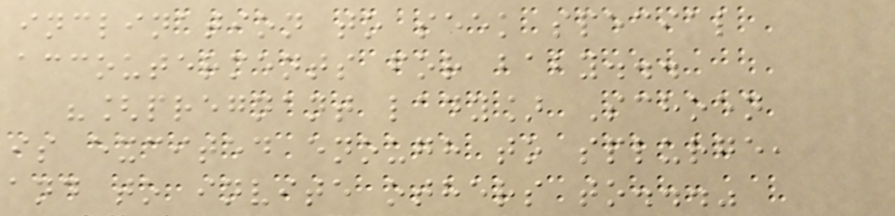inclination to seek special
accouterments for baby...
"[pregnant lady] Schoen
is excited enough to splurge,
and to invite others to..."
